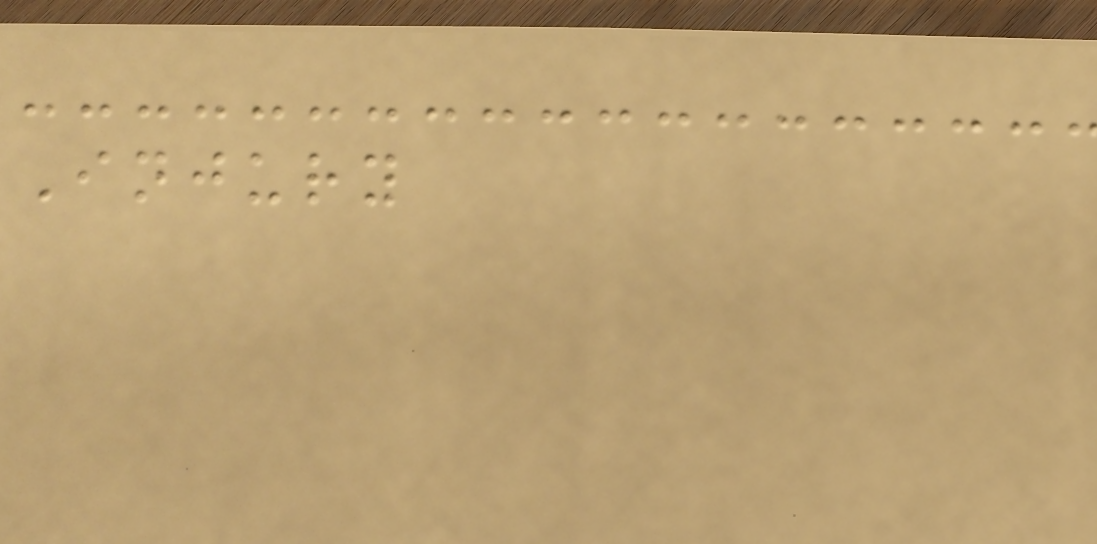Injury
